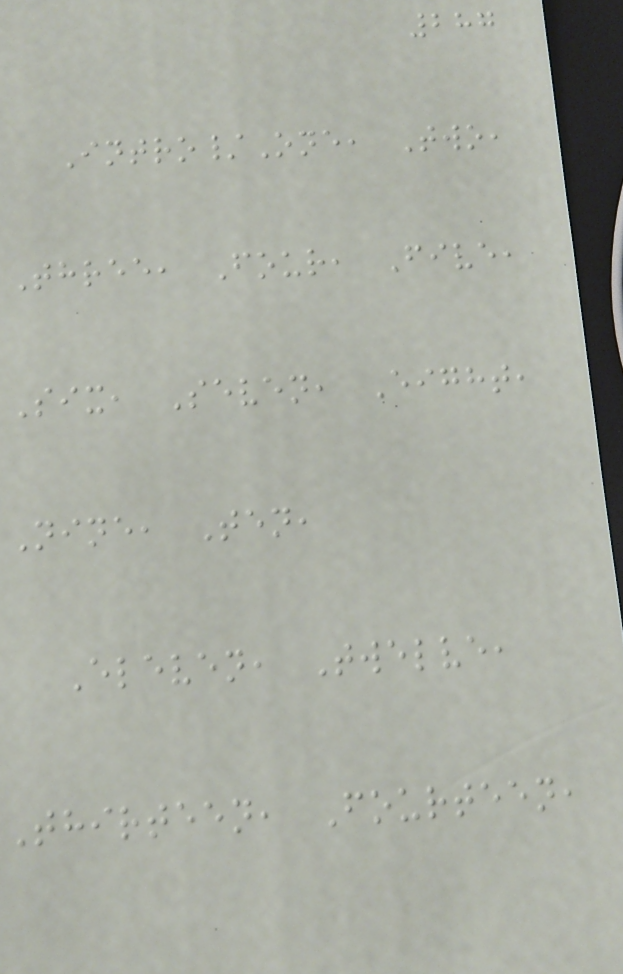287
Intro/One, Two,
Three, Four, Five,
Six, Seven, Eight,
Nine, Ten,
Eleven, Twelve,
Thirteen, Fourteen,
